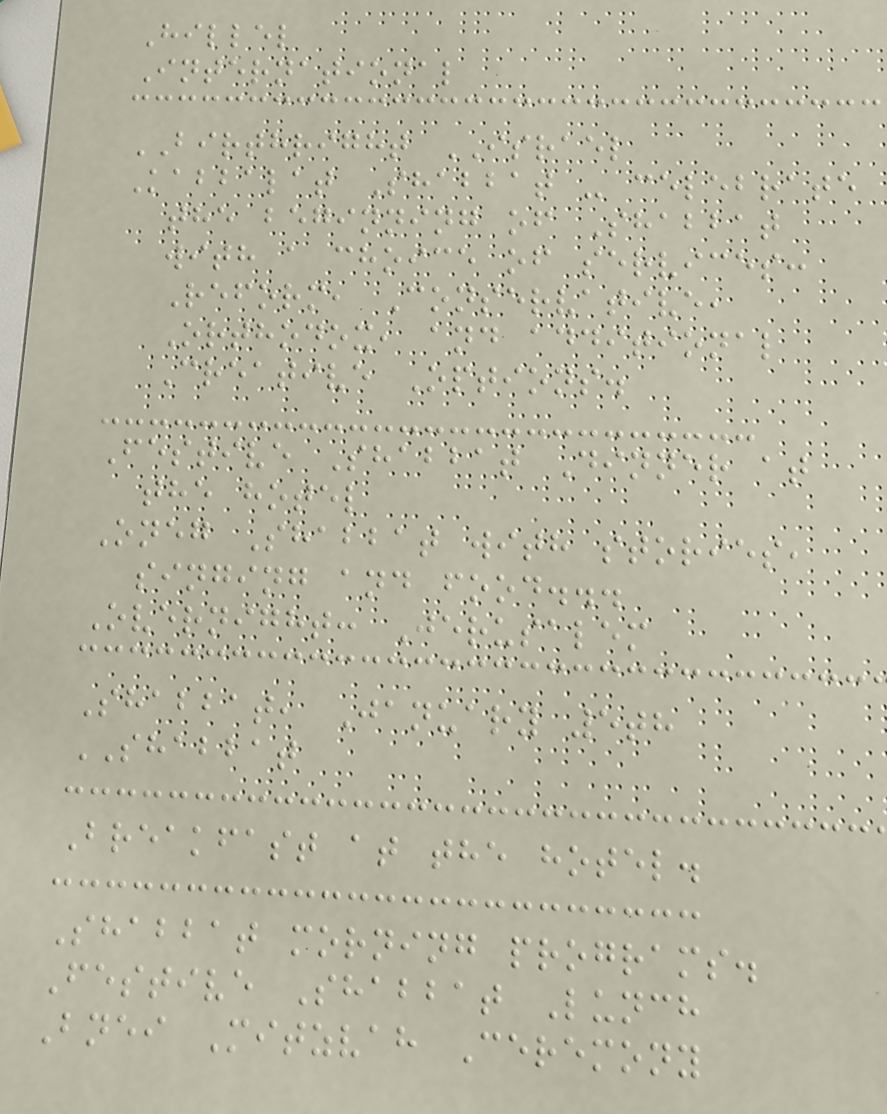Hillel
International
BIRTHRIGHT ISRAEL
Kabbalat Shabbat - celebrate
the beginning of Shabbat
with a choice of services:
Reform, Conservative,
Orthodox, and additional
Creative Options.
Festive Shabbat Dinner at
the hotel
Oneg Shabbat with stories,
singing and food...
Overnight: Jerusalem
Shabbat, January 5th
SHABBAT
Breakfast at the hotel.
Shabbat morning programs.
Festive Shabbat Lunch
Bnei Mitzvah Ceremony
